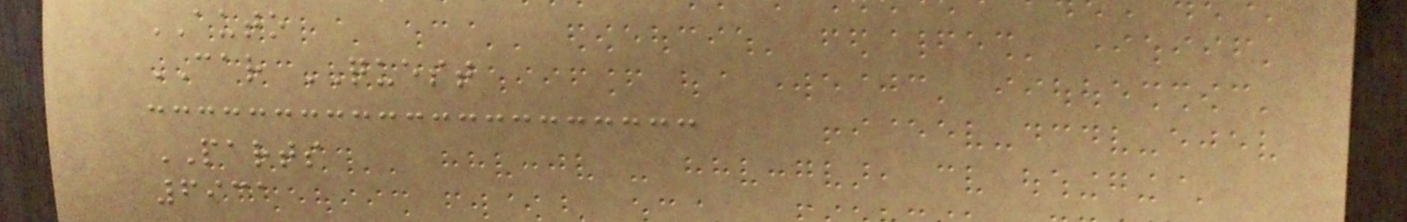AUTO
CAR QUEST
PARTS
6931
